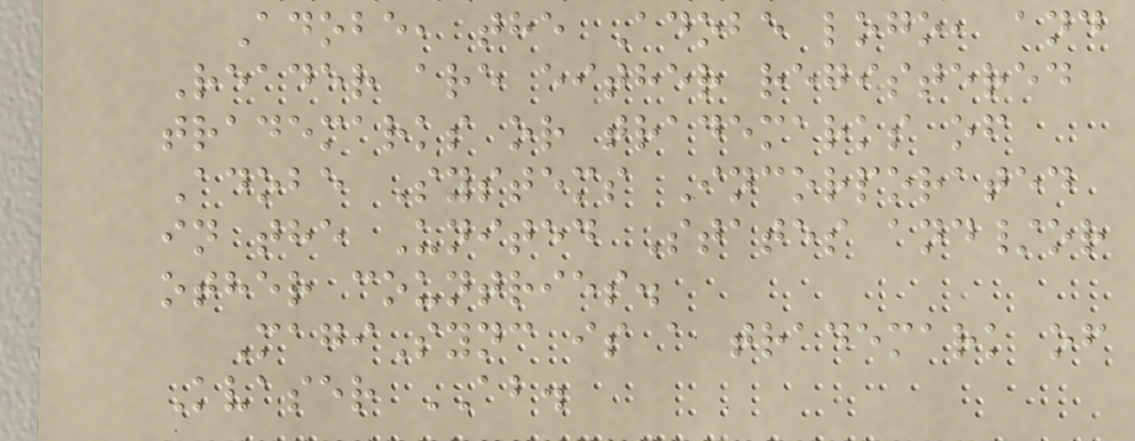Adobe, the Adobe logo, and
Reader are either registered
trademarks or trademarks of
Adobe Systems Incorporated
in the United States and/or
other countries.
MagiSync is a trademark of
Kvaser AB.
